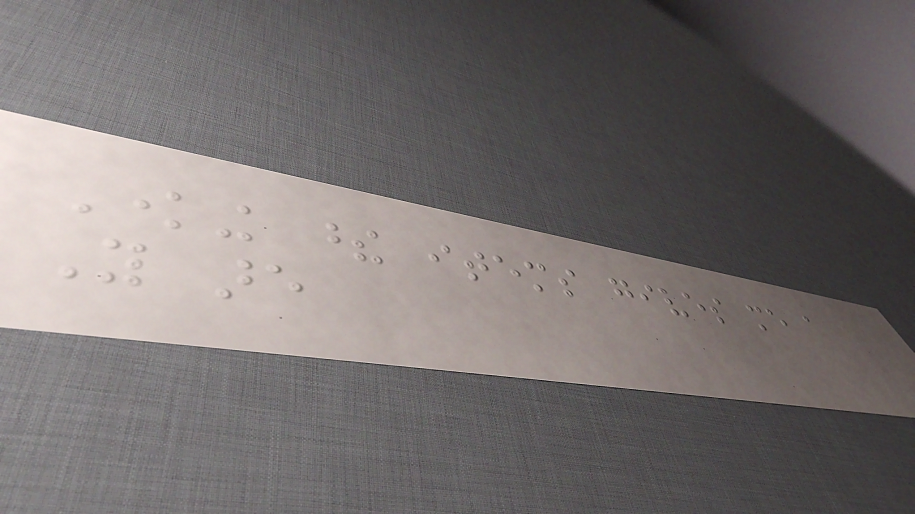Knowing these items gives me a
You are
